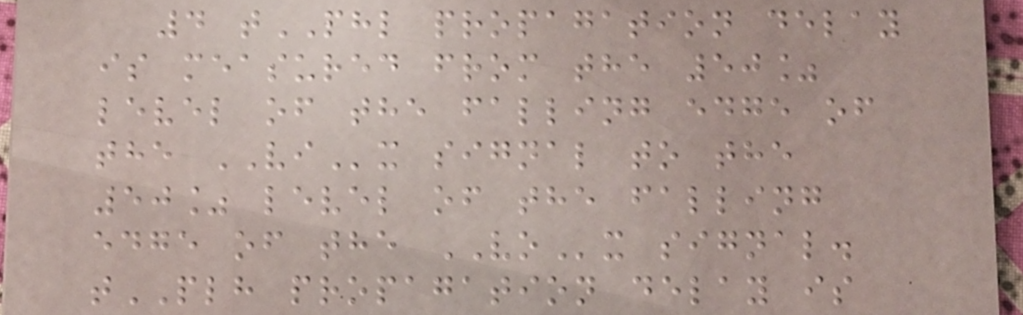4 tPHL propagation delay
is measured from the 50%
level of the falling edge of
the VIx signal to the
50% level of the falling
edge of the VOx signal.
tPLH propagation delay is
